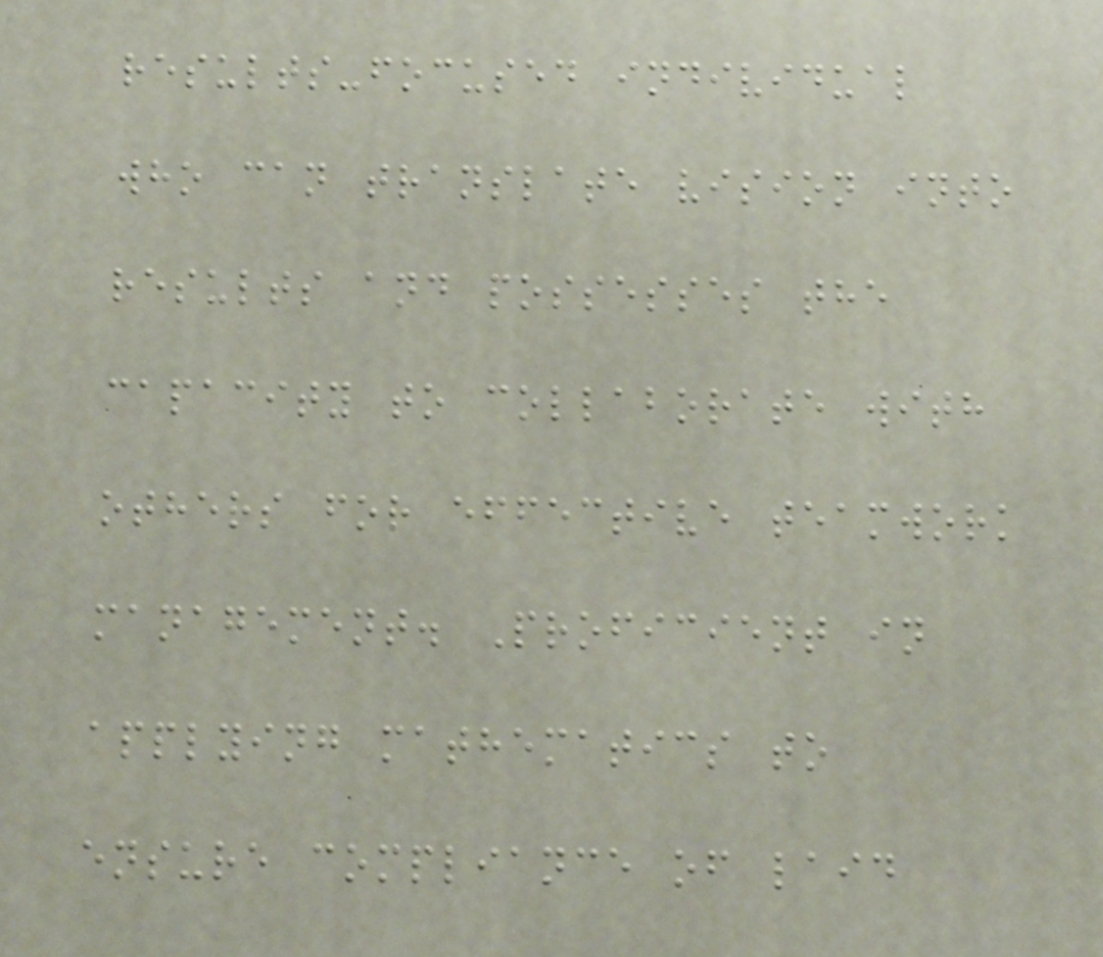results-focused individual
who can translate vision into
results and possesses the
capacity to collaborate with
others for effective teamwork
management. Proficient in
applying mathematics to
ensure compliance of laid
